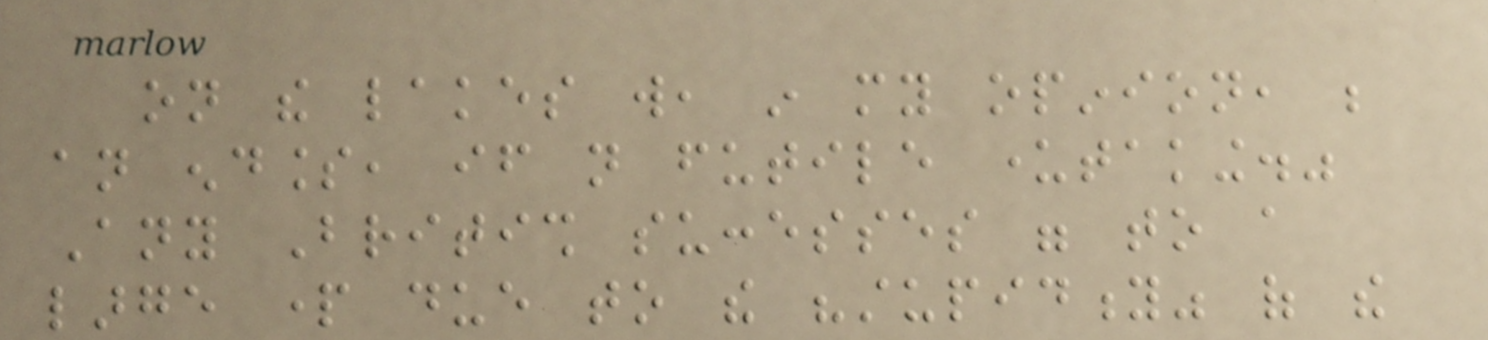on the lakes will, in my opinion, be
an endless, if not futile undertaking."
Any British successes were to a
large part due to the "stupidity" of the
